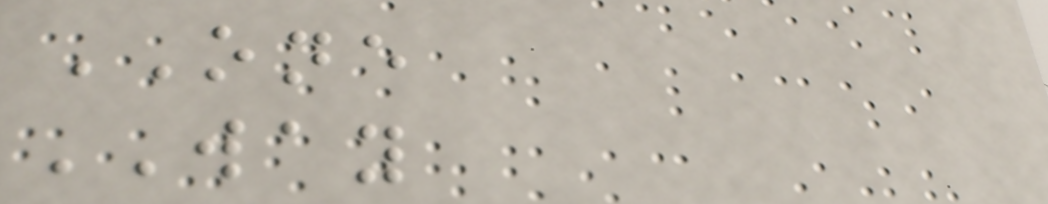ONE
WAY
